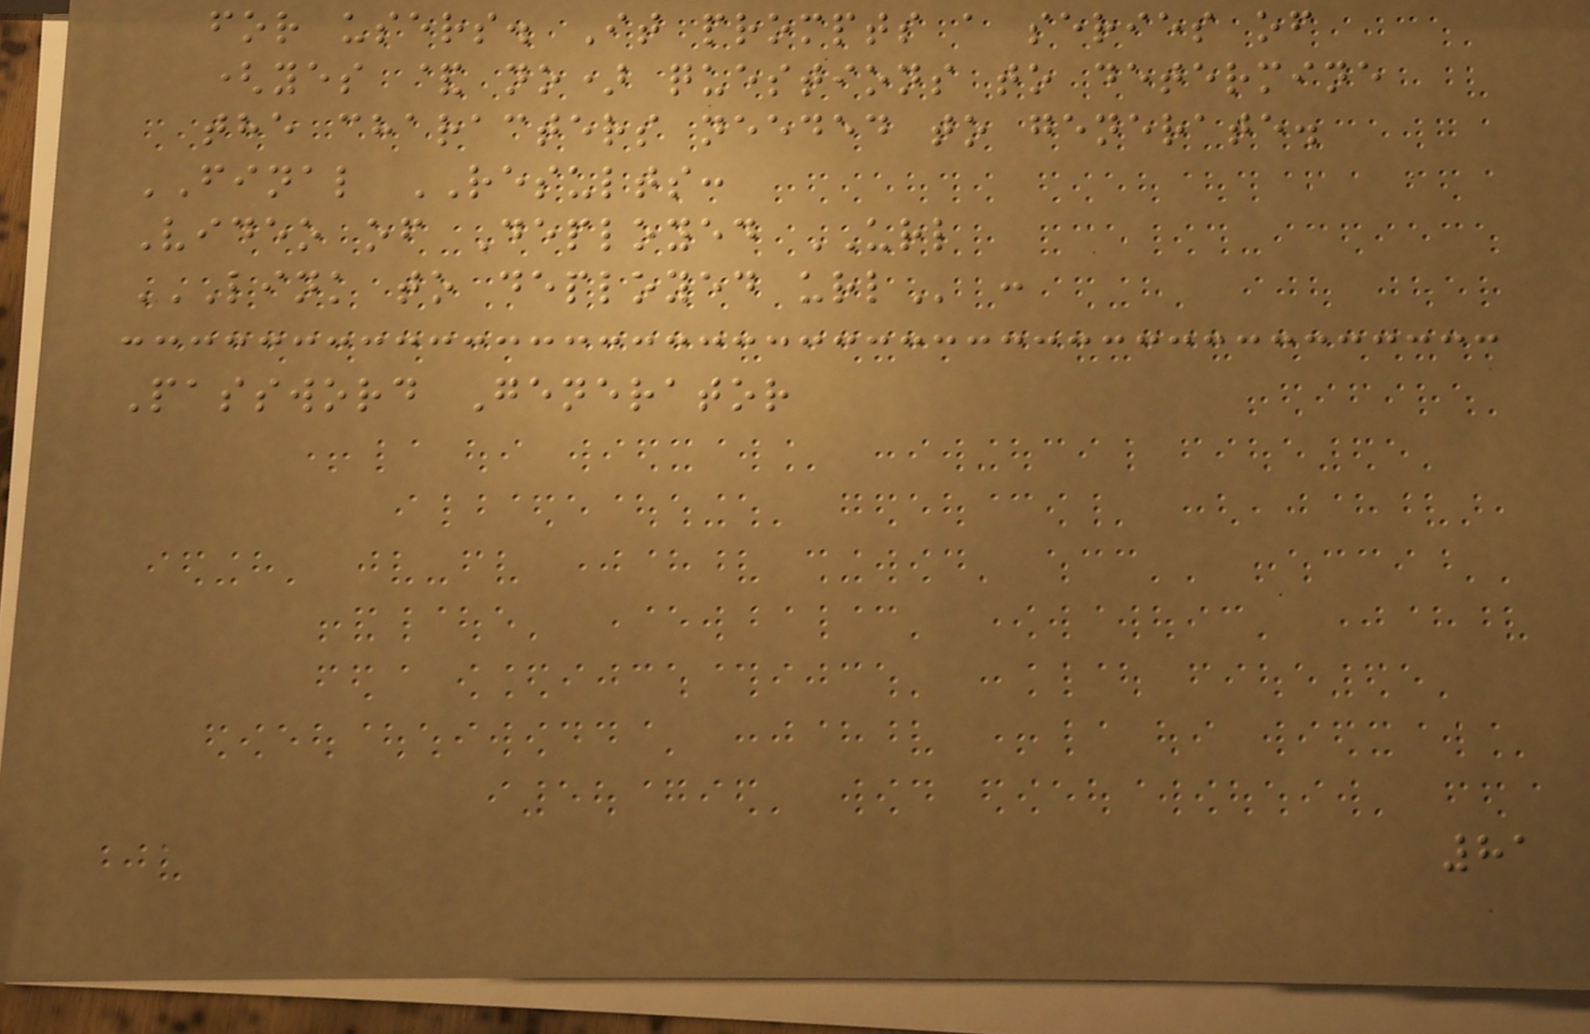for users. It prompts a series of
(yes & no) questions to determine
the characters needed to generate.
FINAL RESULTS:
Video of Deployed URL
LINK TO DEPLOYED URL :
Password Generator
81
